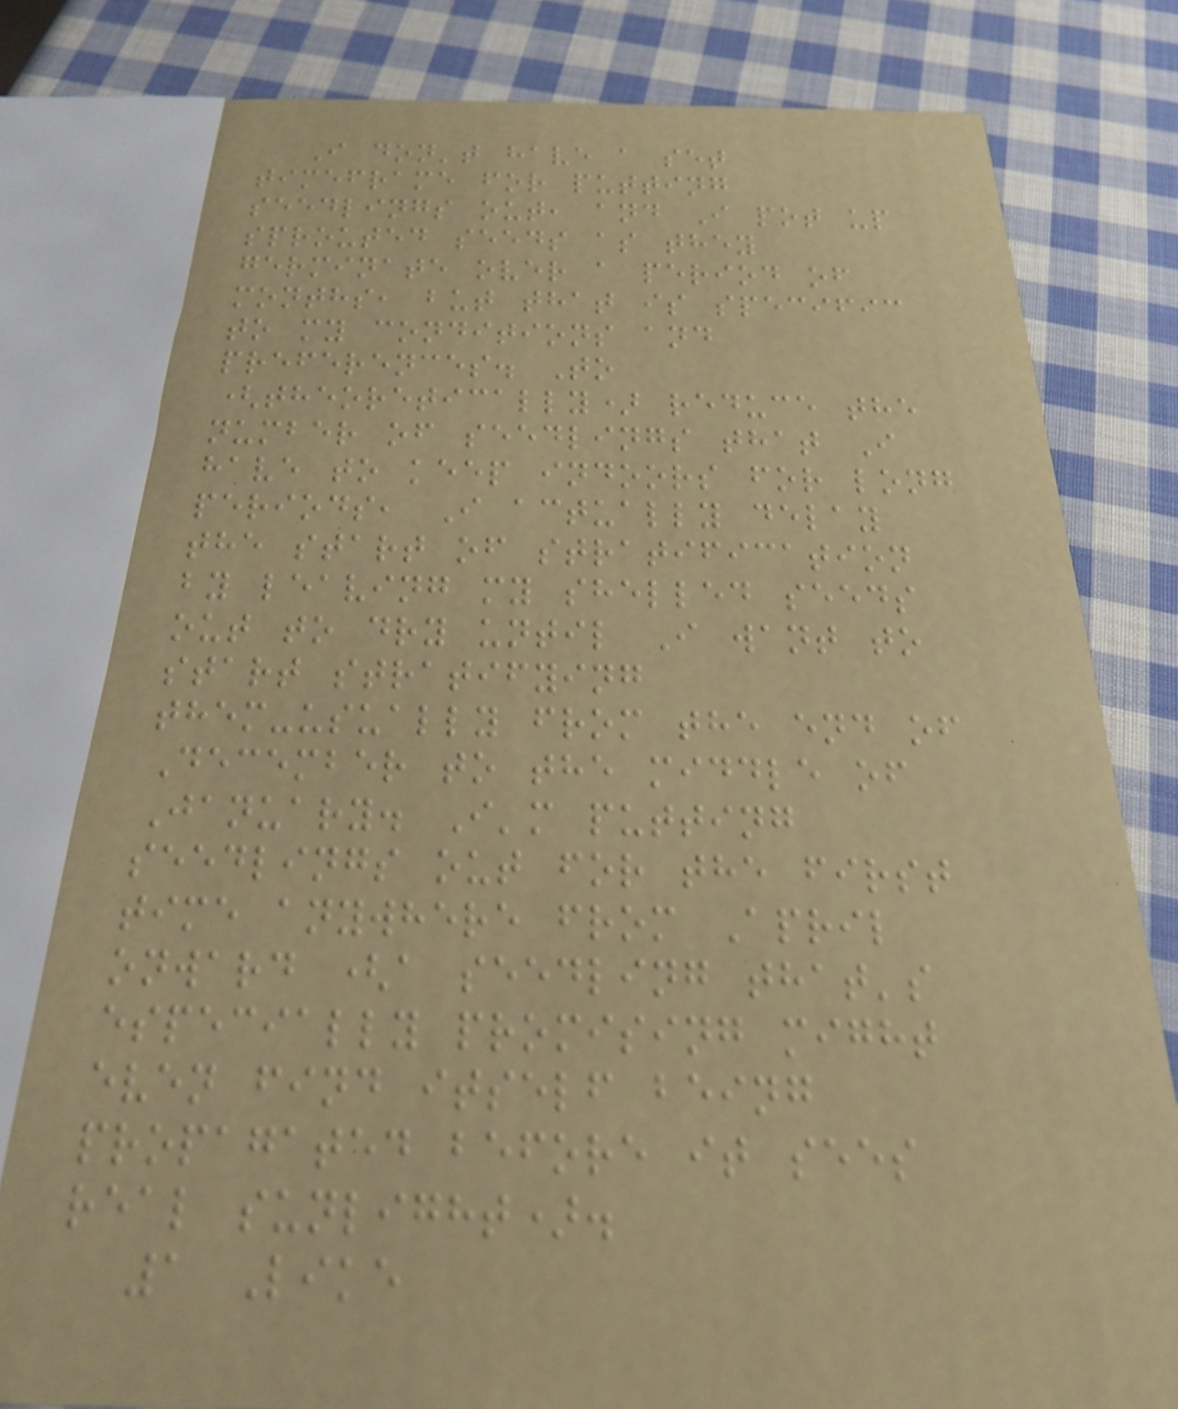I don't have a set
timeframe for putting
seedlings out, and I pot up
sprouted seeds as they
germinate over a period of
months, but that is specific
to my conditions and
preferences. To
(theoretically) reduce the
number of seedlings that I
have to keep indoors for long
periods, I actually delay
the start of stratification
by leaving my shelled seeds
out to dry until I want to
start stratifying
them-usually from the end of
December to the middle of
January. I'm putting
seedlings out for the first
time anywhere from April
onward (a seedling that's
especially promising might
even find itself being
propagated before it sees
real sunlight).
1 Like
